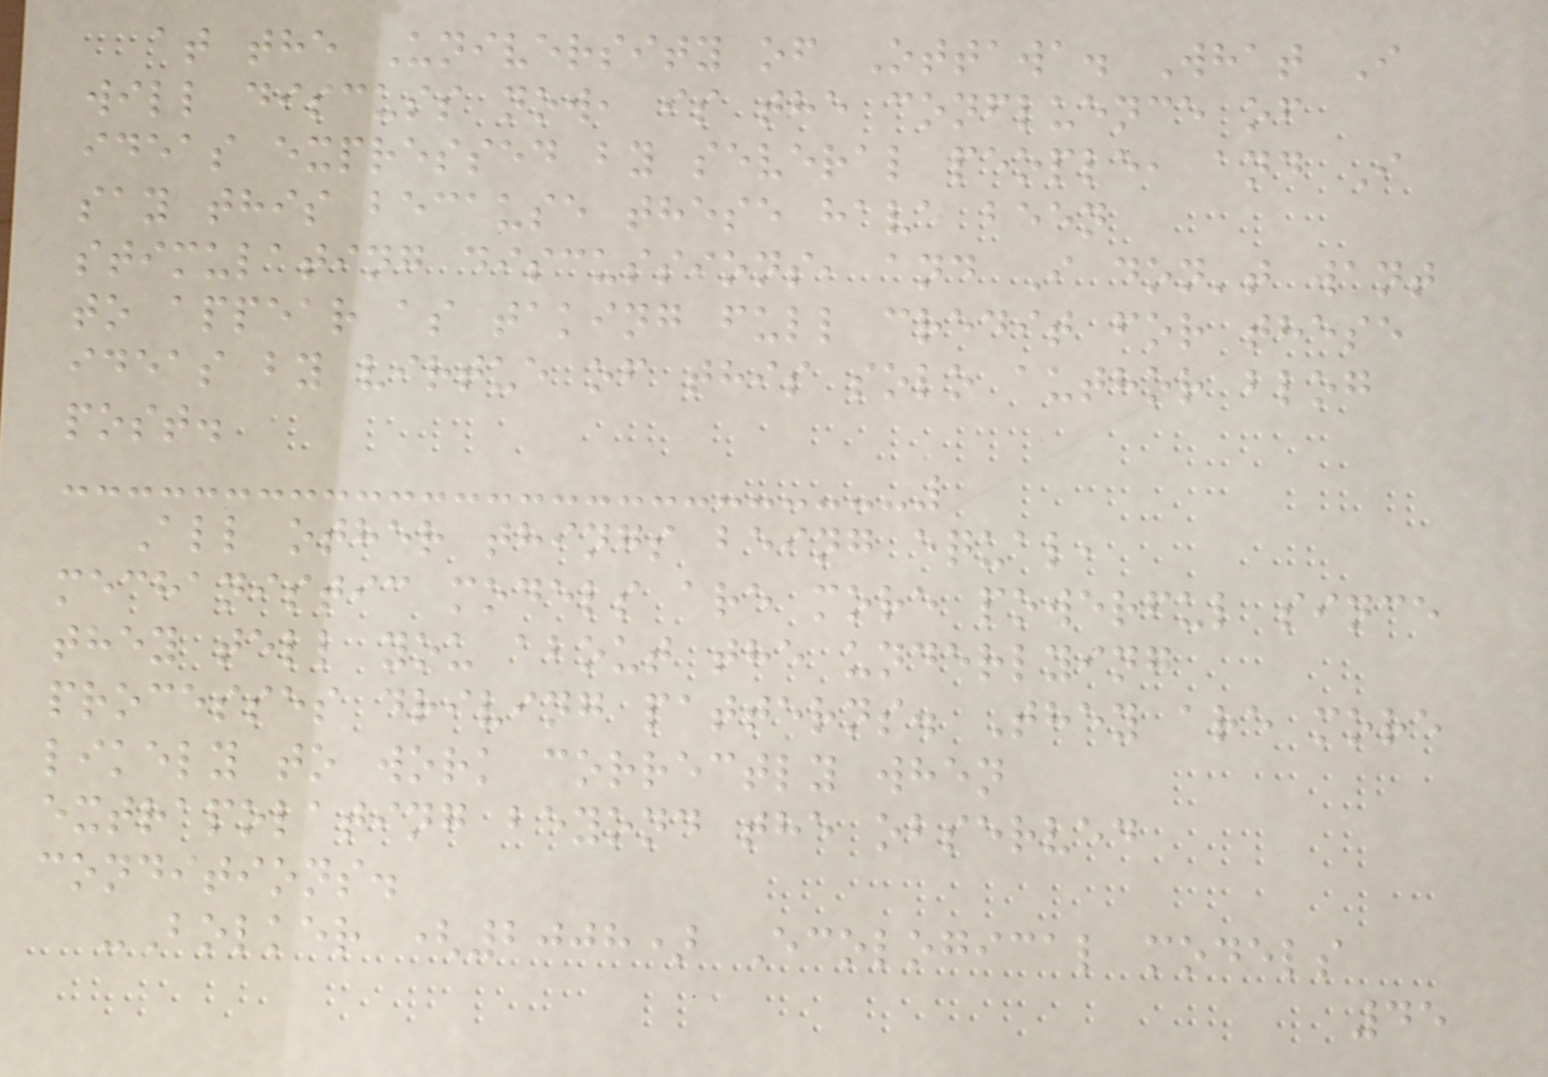at the University of Ottawa. What I
will discuss now, is the confluence of
ideas expressed by several people, and I
say this because these have been
stimulating discussions, and I don't want
to appear as taking full credit for these
ideas by virtue of this solo author blog
post.
All other things being equal,
mechanistic models are more powerful since
they tell you about the underlying
processes driving patterns. They are more
likely to work correctly when
extrapolating beyond the observed
conditions.
-Bolker (2008) Ecological models
45
